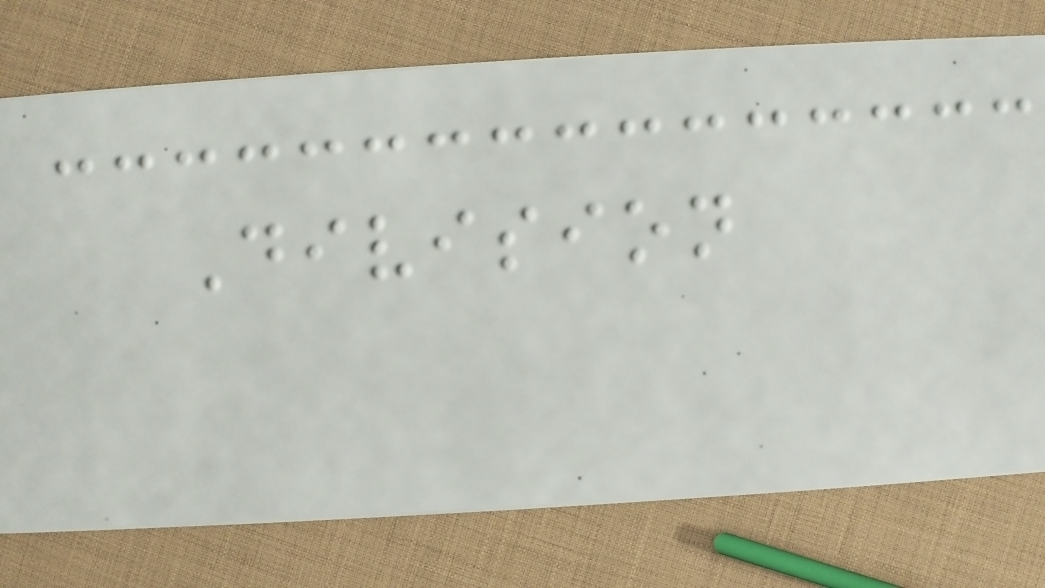Division
